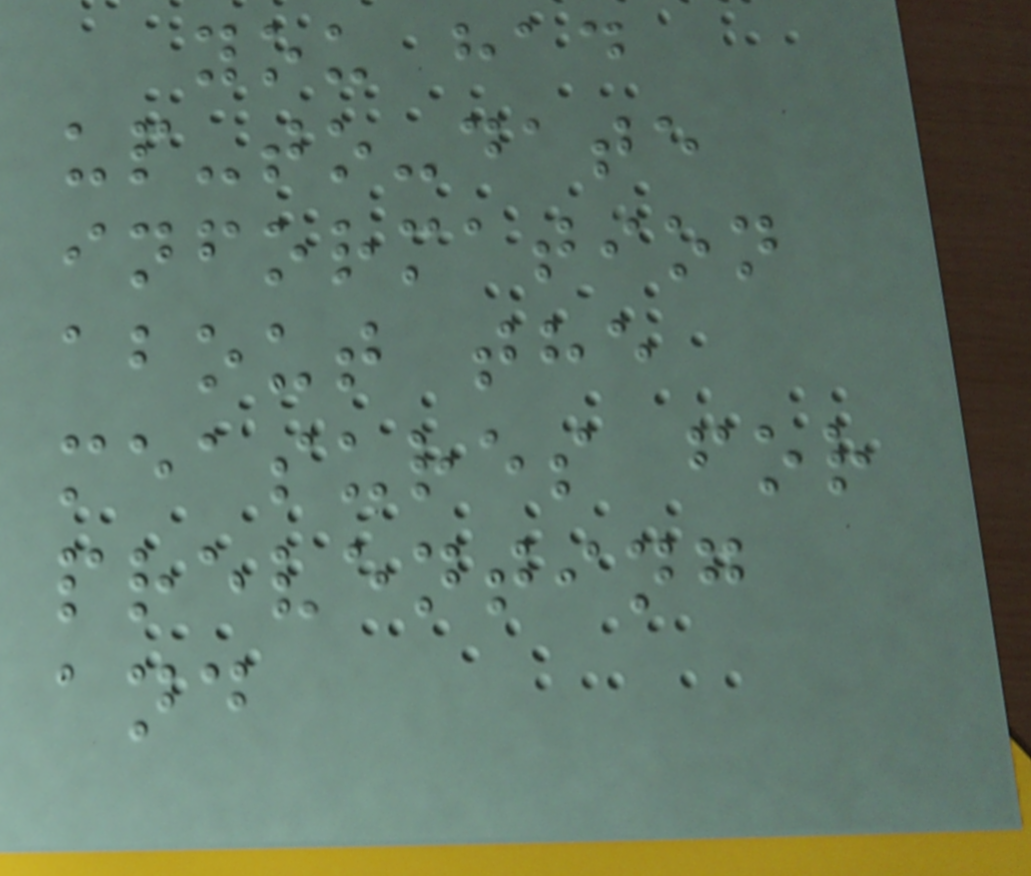you had
up-to-date
information
about the
measures for
preventing
and
